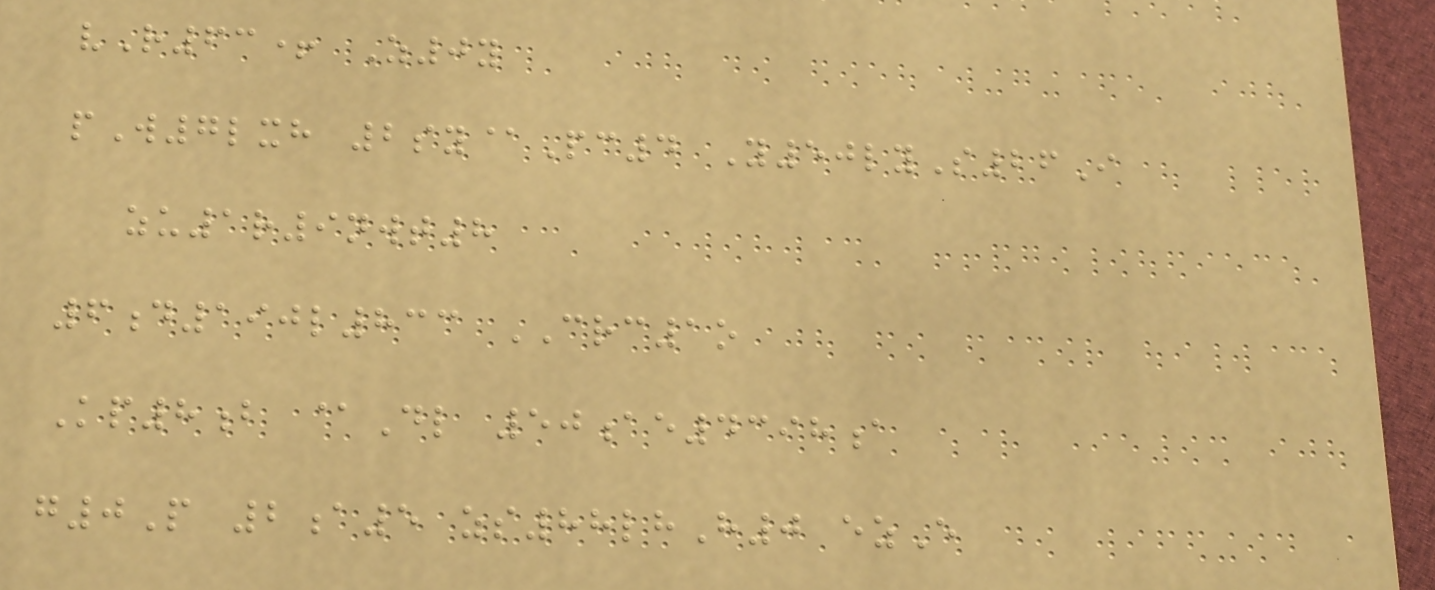vR63+ Z0y
pW7lxh 2sy@Pc4 Y50lyS26I
zu1r9nwt8
6d190l833 CRC1o
Kp8b @Dl 50ae4398a
g0P 2a5 zs88lhH0 ezE
